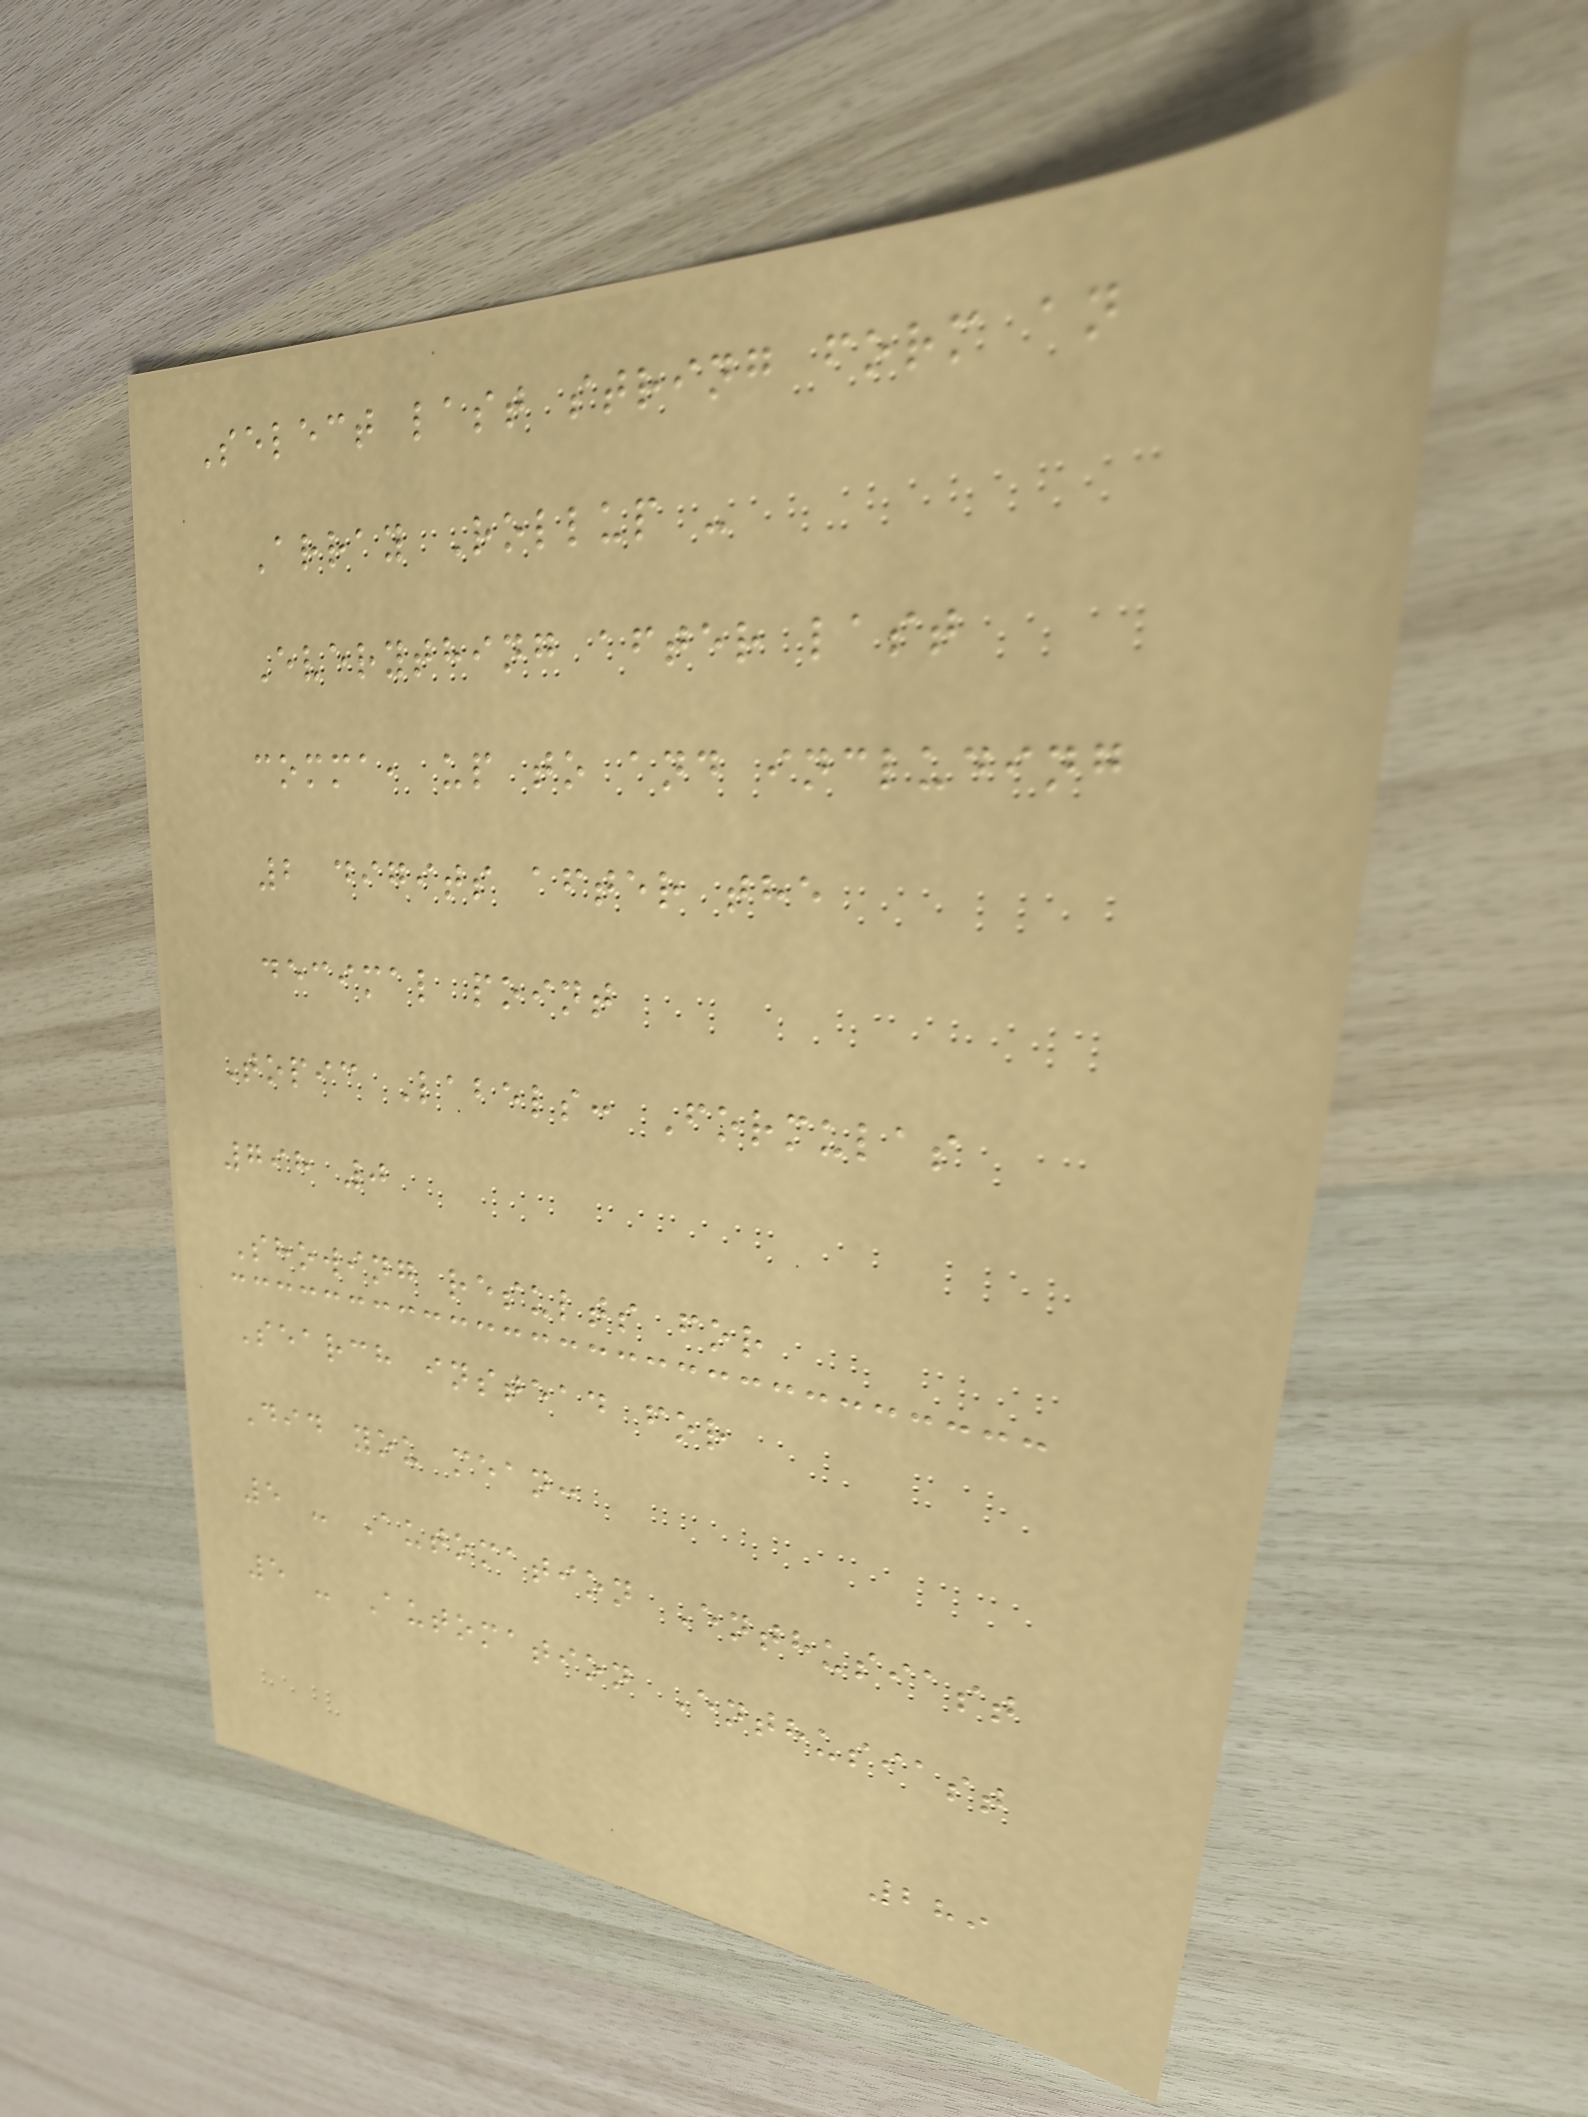Select last string form an
Array Rollup -
Everything after last
comma, up to and including
2 digits after the
decimal point
Topic Labels: Formulas
798 0
Showing results for
Search instead for
Did you mean:
5 - Automation Enthusiast
5 - Automation Enthusiast
289
